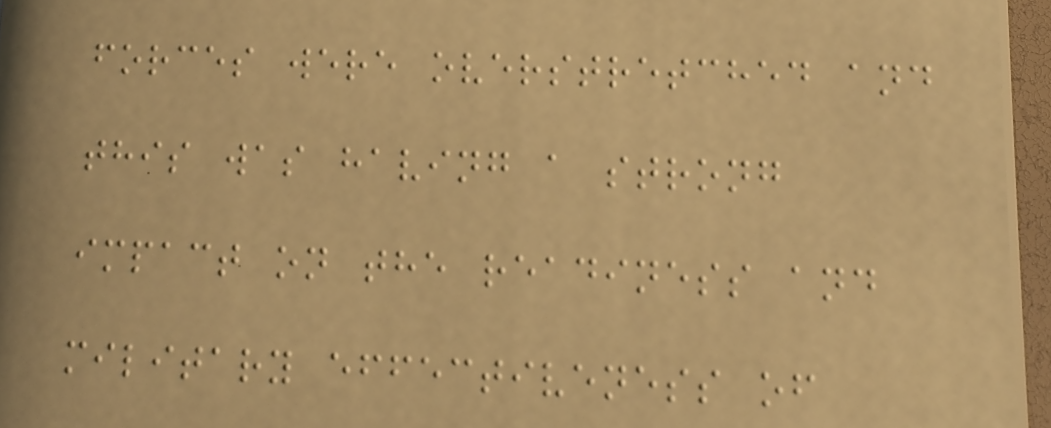forces were overstretched and
this was having a strong
impact on the readiness and
military effectiveness of
